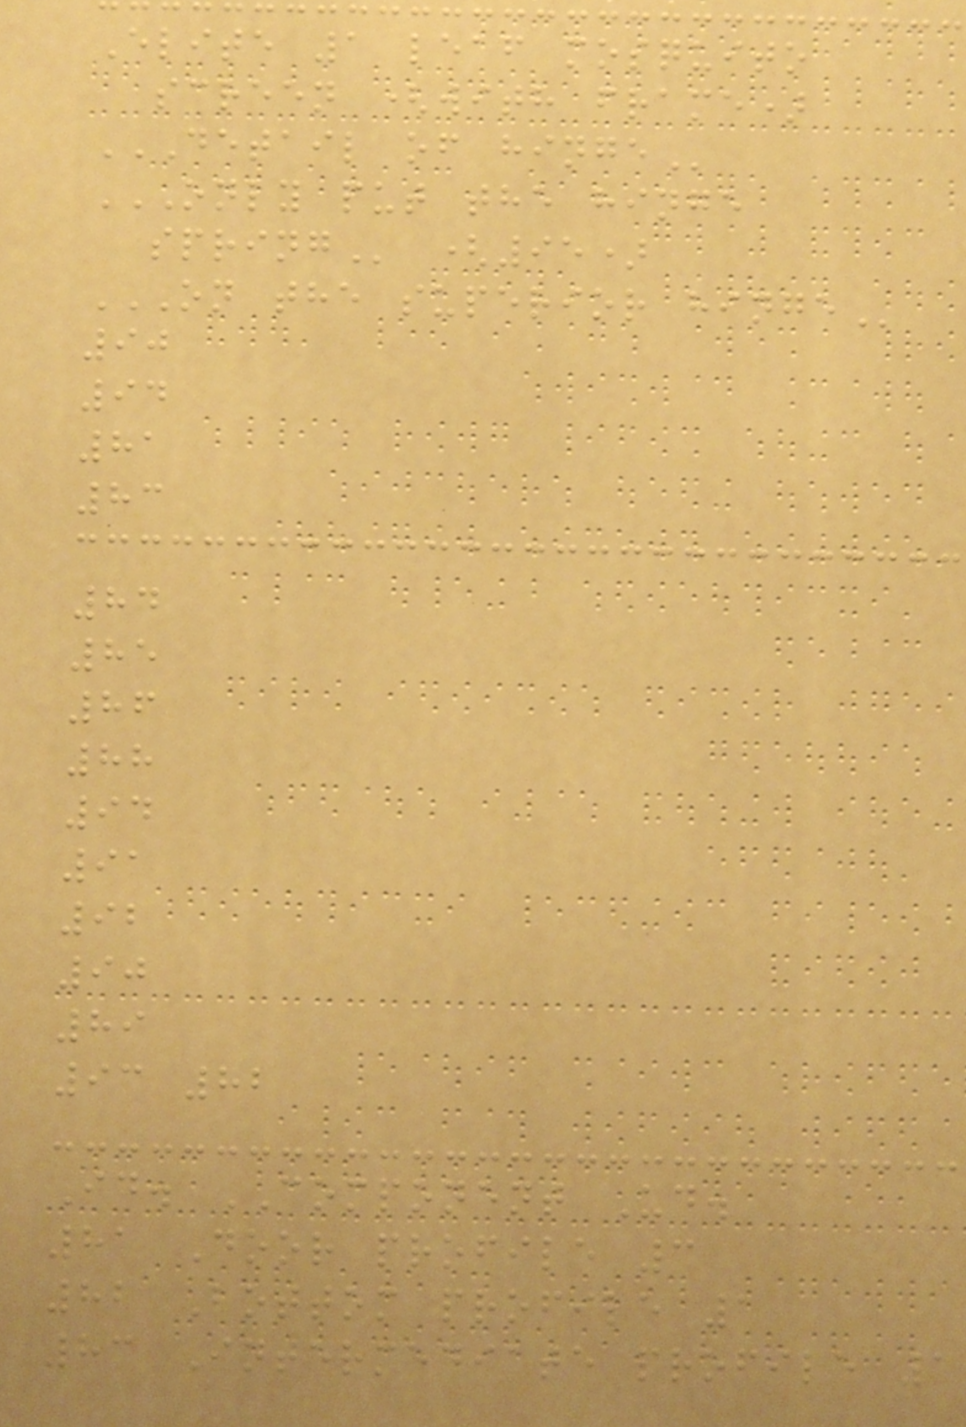Elite 1 leaf mosquito
screen (with frame)
DETAIL OF HINGE
ONLY PUT THE HINGE
SPRING (95)
ON THE SUPERIOR HINGE
90
94
81
83
84
85
86
88
94
91
92
90
89
93 82
Id. COMPONENT Ud.
81 Door profile 3
82 Bottom profile 1
83 Intermediate profile 1
